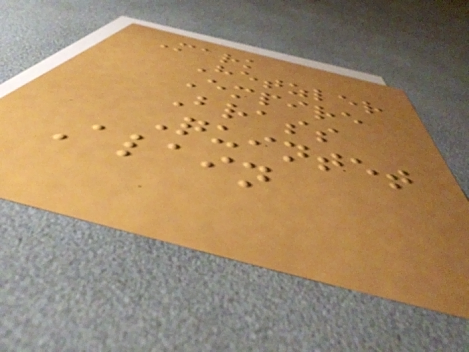Mark
Hetzler
Empire
Brass
Quintet
Alain
